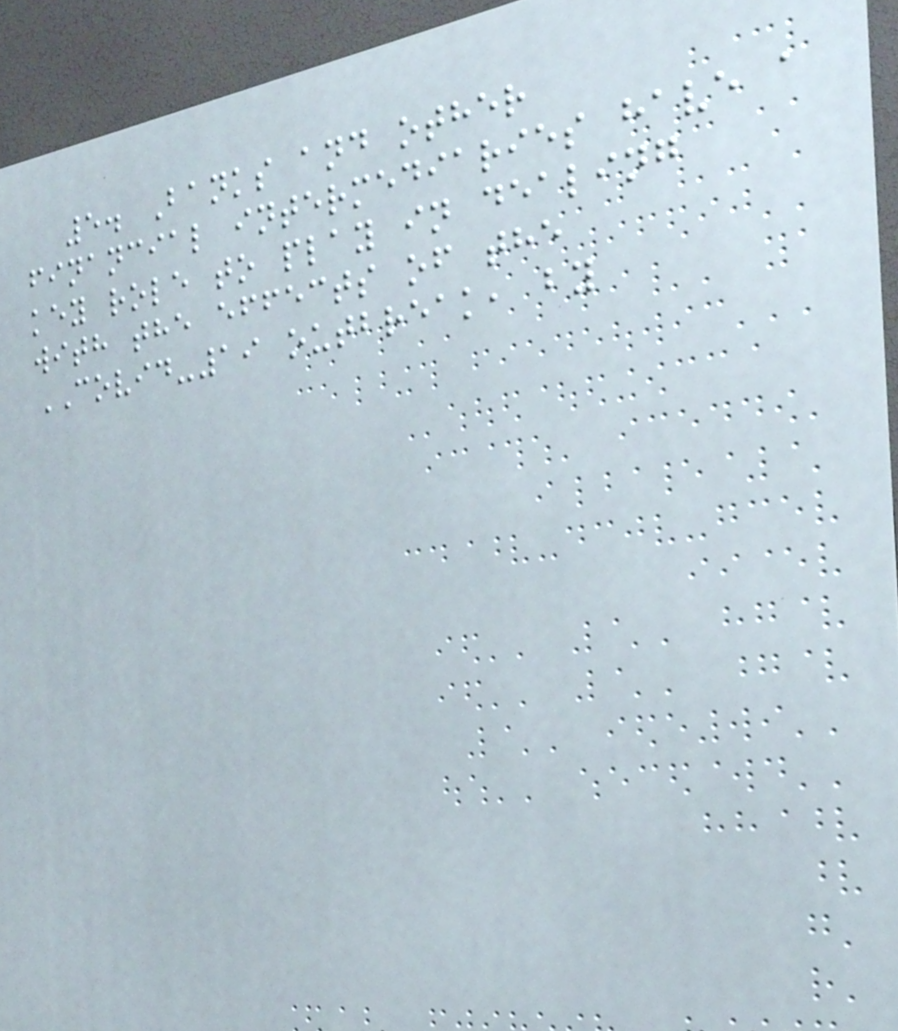5. Banks and other
financial intermediaries have a
key role to play in dealing
with the effects of the
COVID-19 outbreak, by
